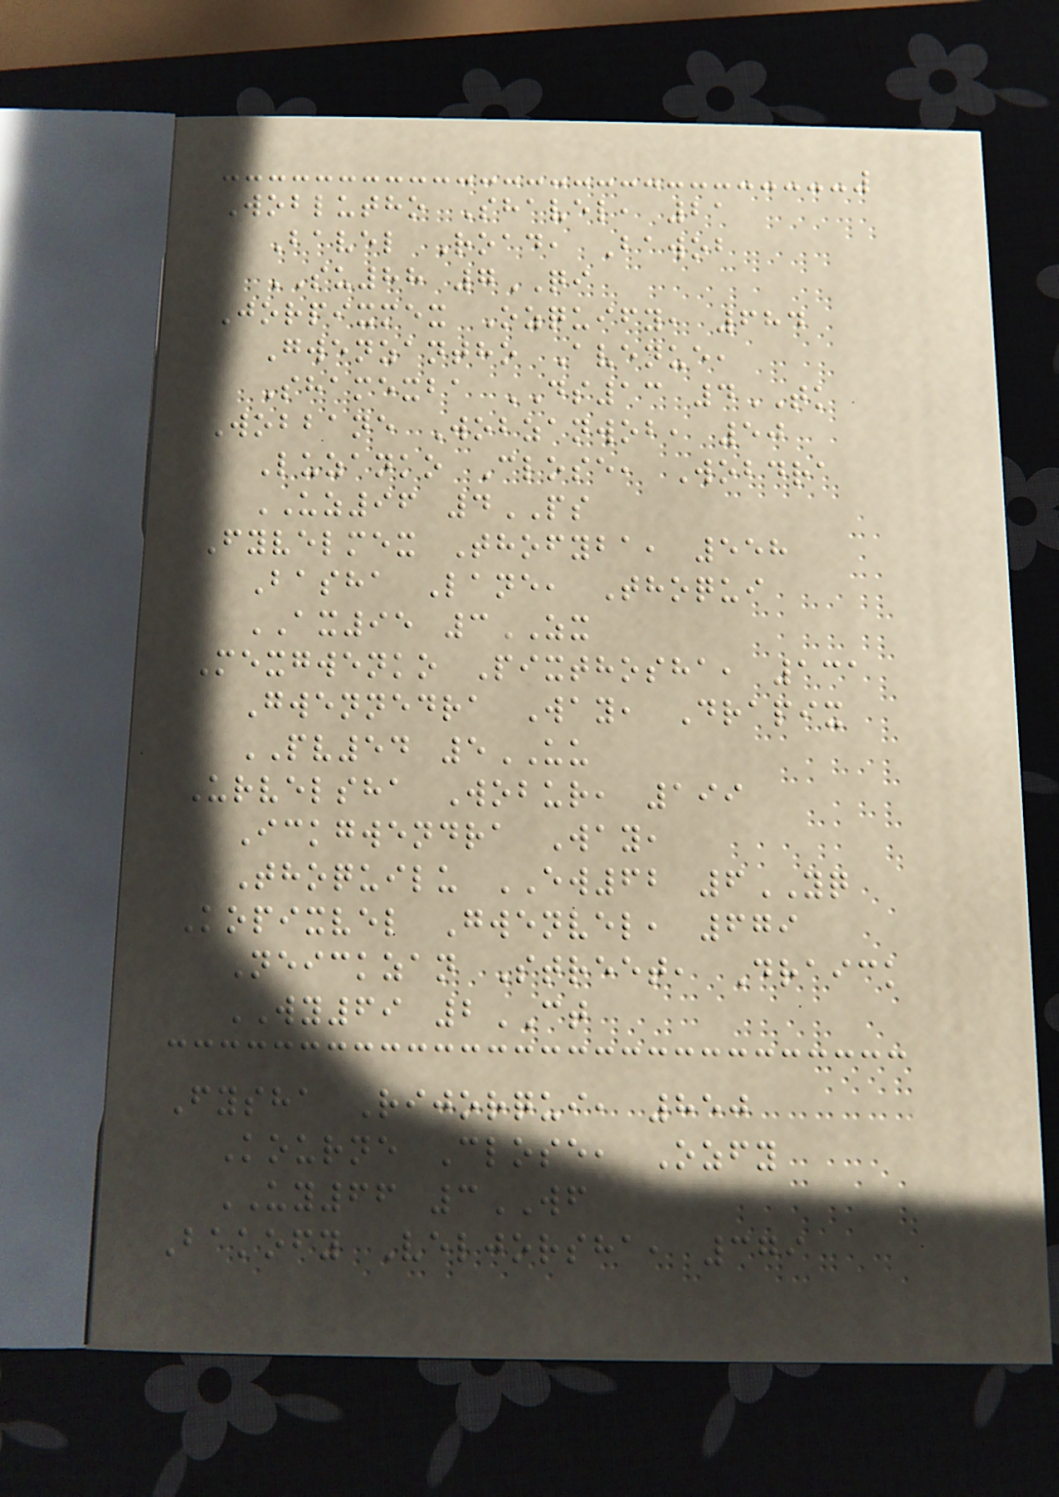Woblutho Shavel, 21
Bavel Road, Bawob
SU88 7QI
Jorpixmex Ozquify, 684
Gwenzantho Avenue,
Shamexba DS13 4TK
Wobbane Wobzanwob, 50
Luzanko Close, Wobdra
UZ96 4PS
Fyvelmex Thofyba, 558
Basha Lane, Thoqui
AX95 3ZX
Mexgwenko Pixthosha, 131
Gwennedra Way, Drapix
PV54 5UU
Urvelsha Wobur, 199
Ickgwendra Way,
Thoquilu EW62 6YQ
Kopixvel Gwenvel, 679
Neickzan Street, Draick
WY69 2CT
Fysha Rijorqui, 850
Kourne Close, Ozfy
UY66 3WF
Bakofy Veljorsha, 379
